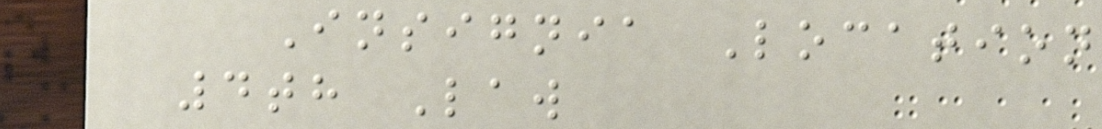Insignia Location
4th Law
